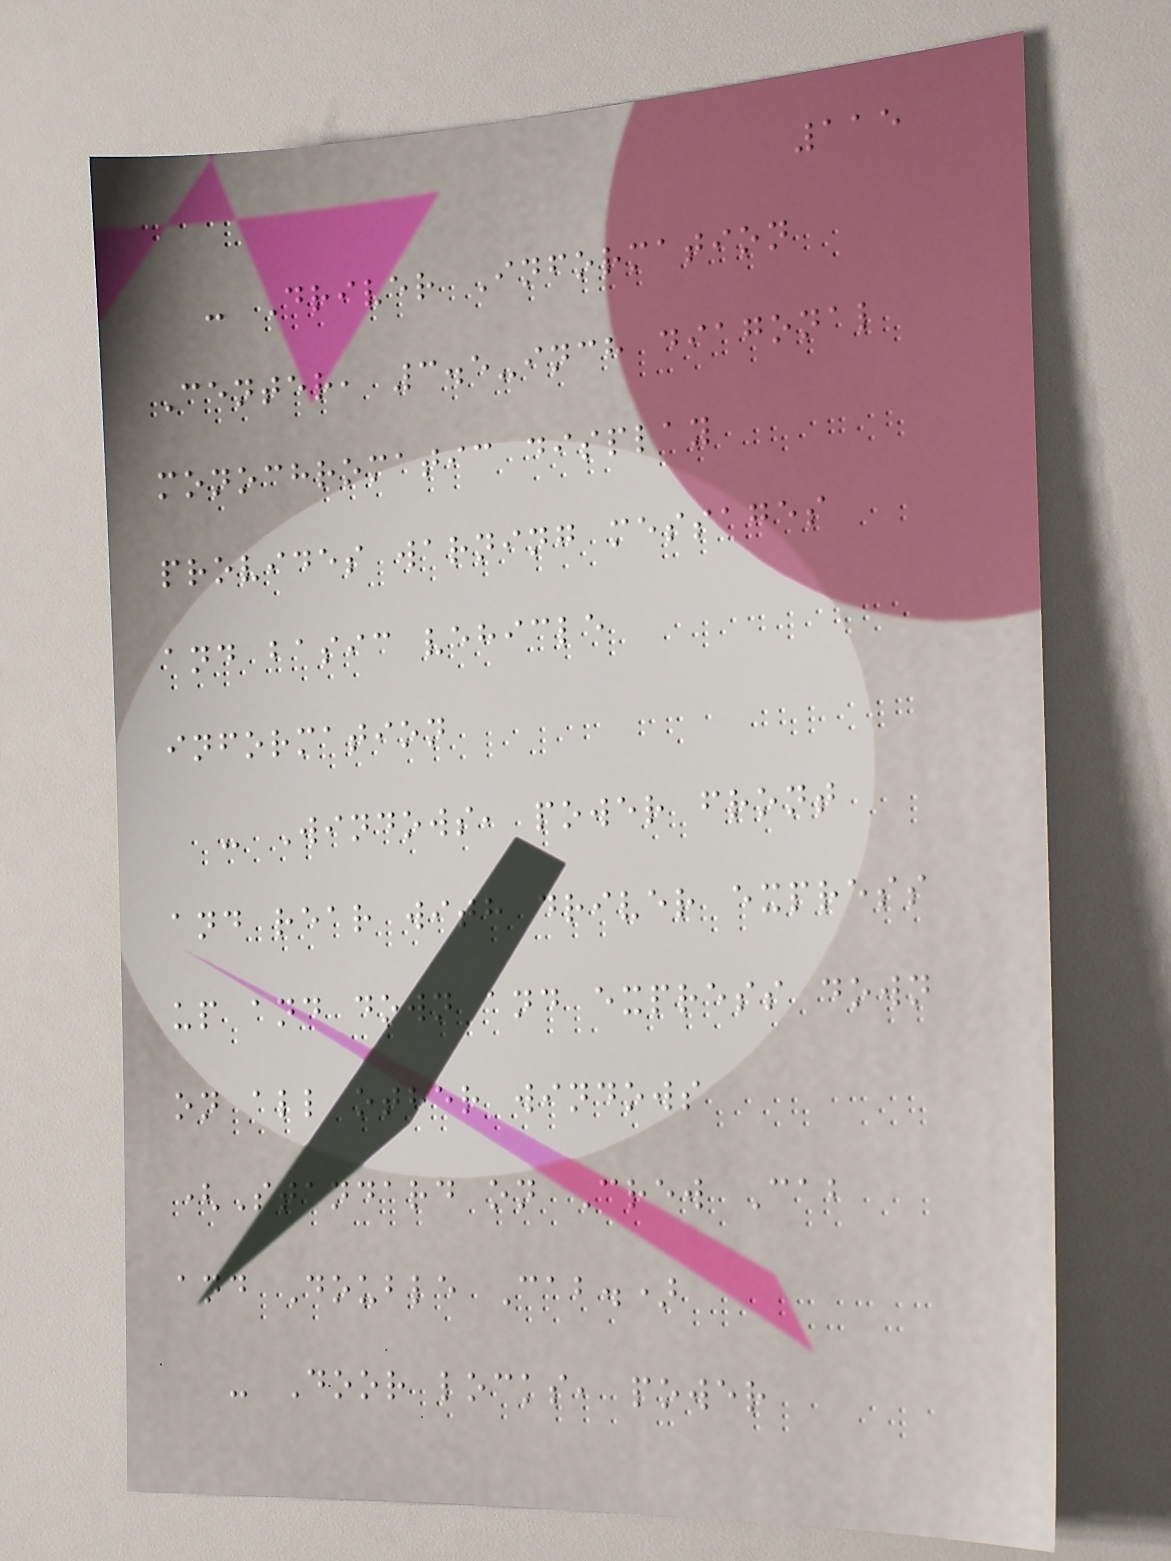115
- Driver Information
Center, 3.5-inch diagonal
monochromatic display
provides warning messages
and basic vehicle
information
- Windows, power front
and rear with driver express
up and down and express down
on all other windows
(Standard on Crew Cab
and Double Cab.)
- Door locks, power
